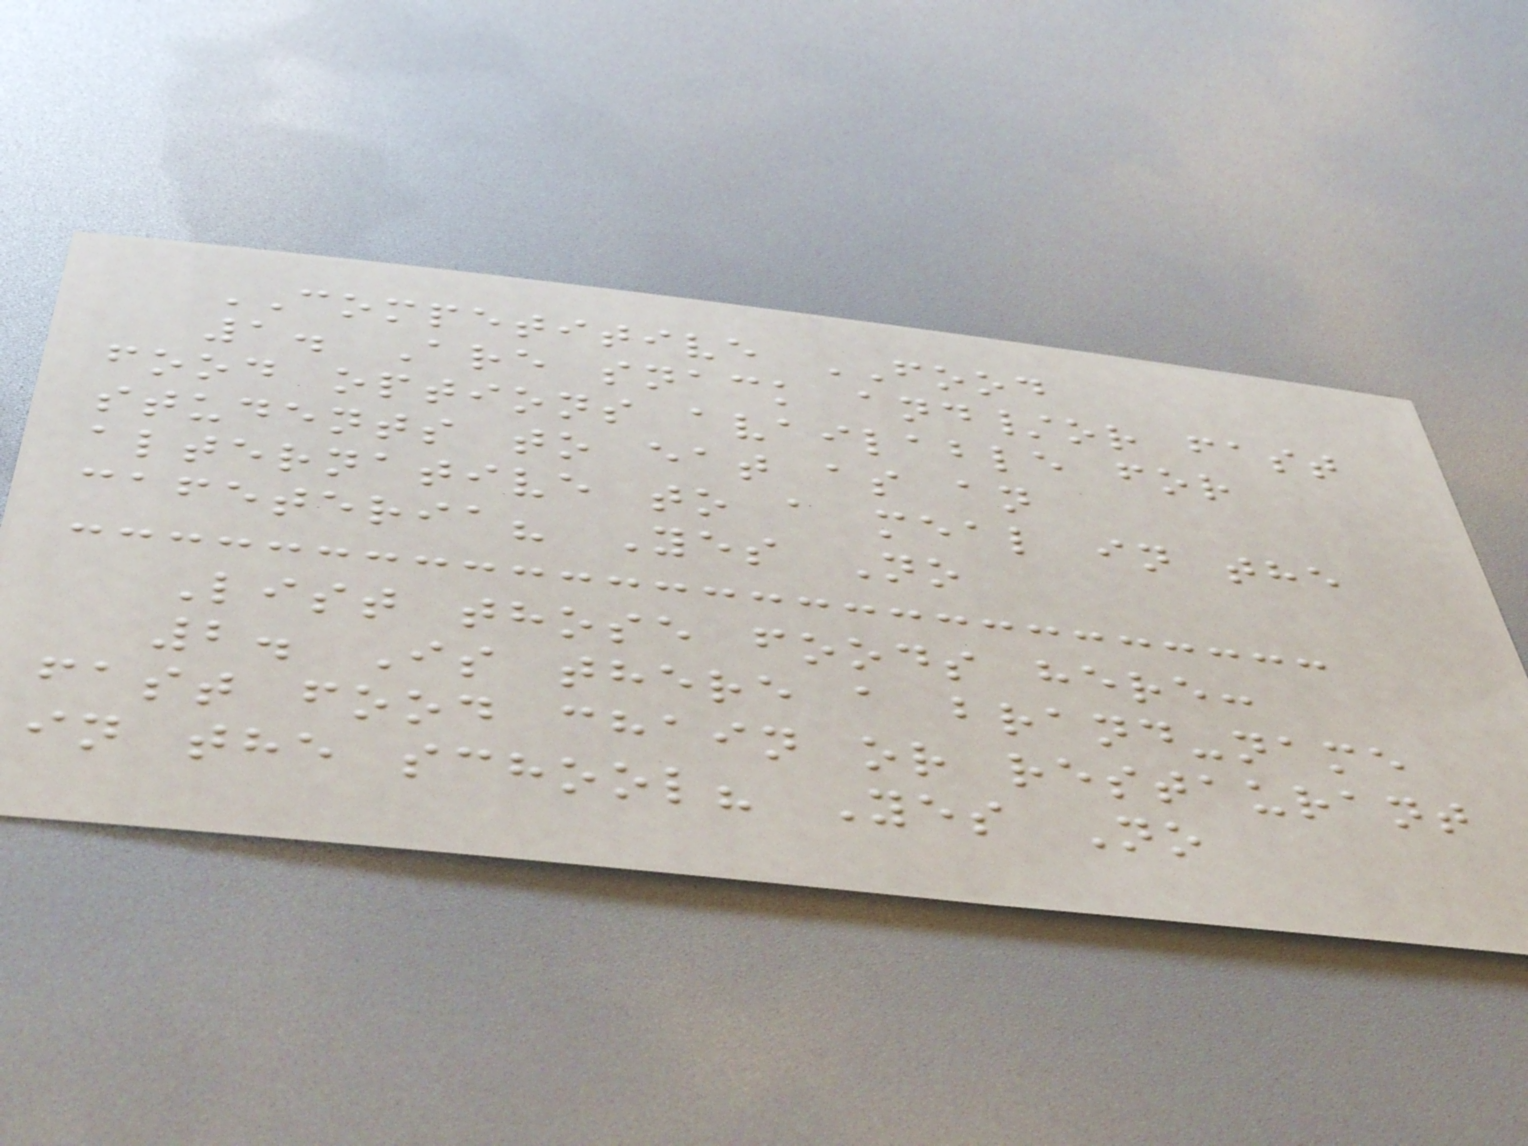COMPETITIVE FOOD
1. Are snack and/or fast
food options available for
students to eat as an
alternative to a meal in the
cafeteria? Yes No
List those foods here:
2. Is there a brand-name
fast food chain or restaurant
in the school? Yes No
